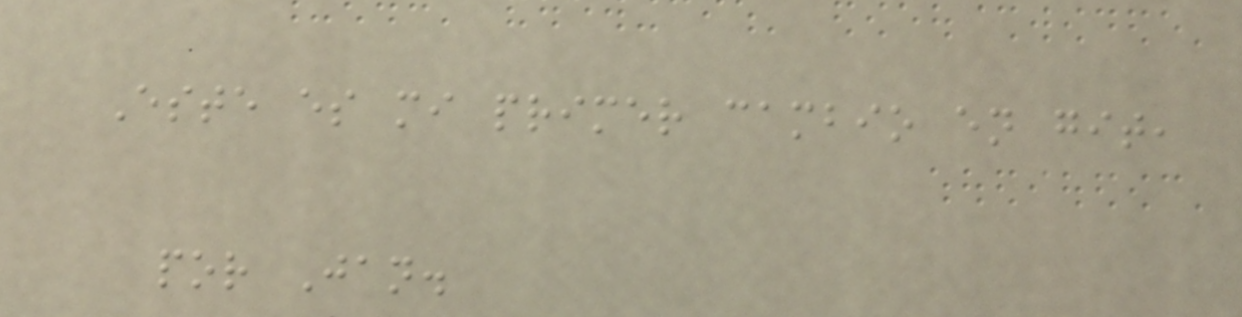Este es mi primer cambio en git,
por Jan.
